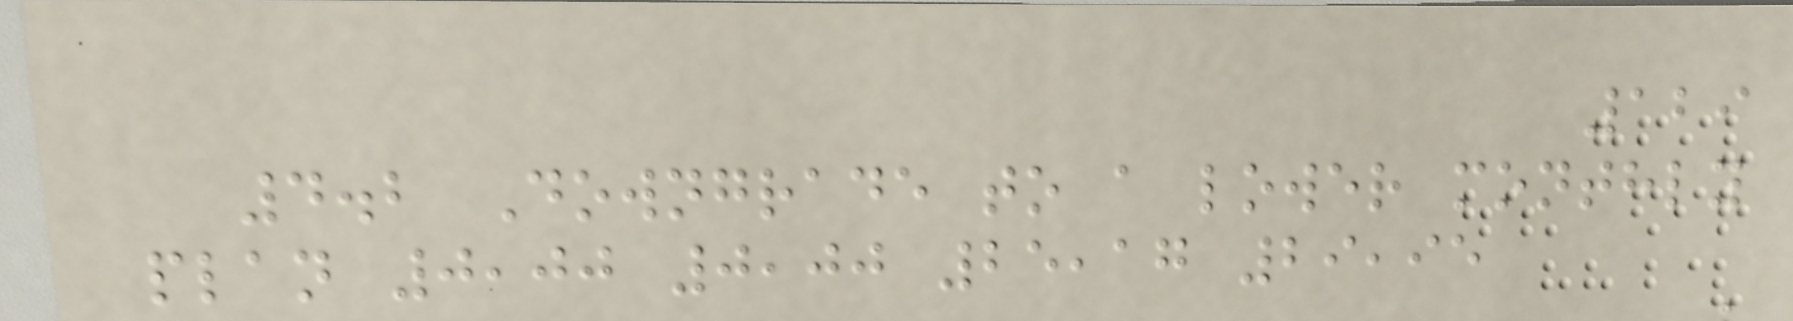129
4.2 Downgrade to a lower monthly
plan 0,00 0,00 25,17 29,95
